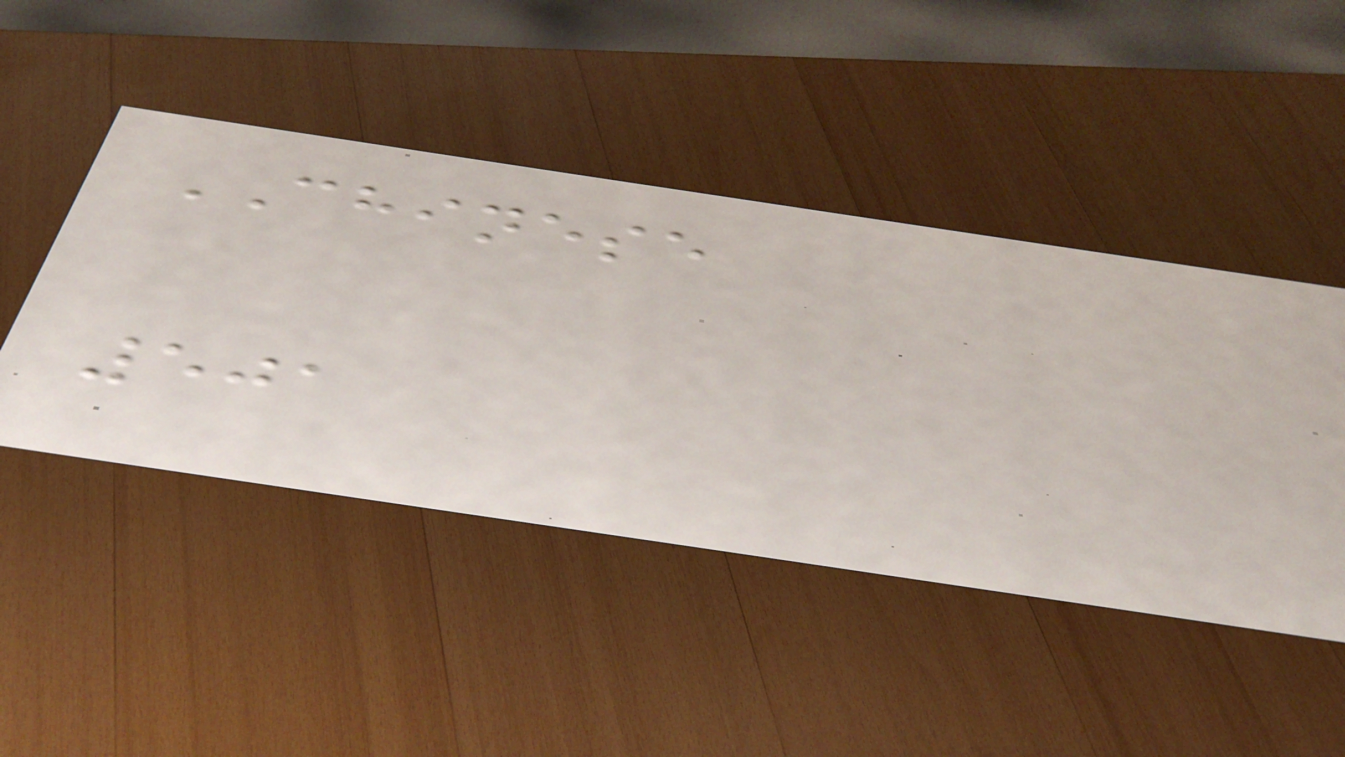CHINESE
501
